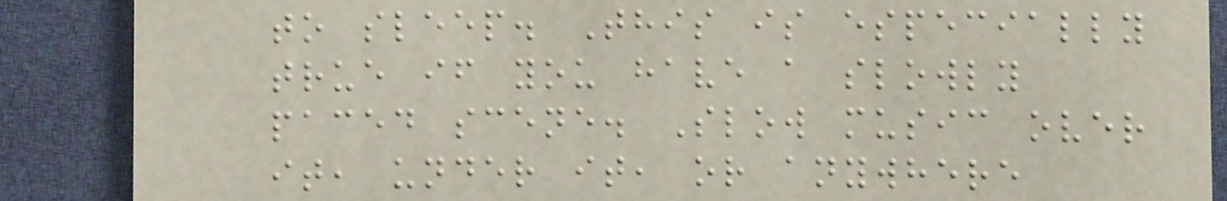to sleep. This is especially
true if you have a slowly
paced scene. Slow music over
it, under it, or anywhere
